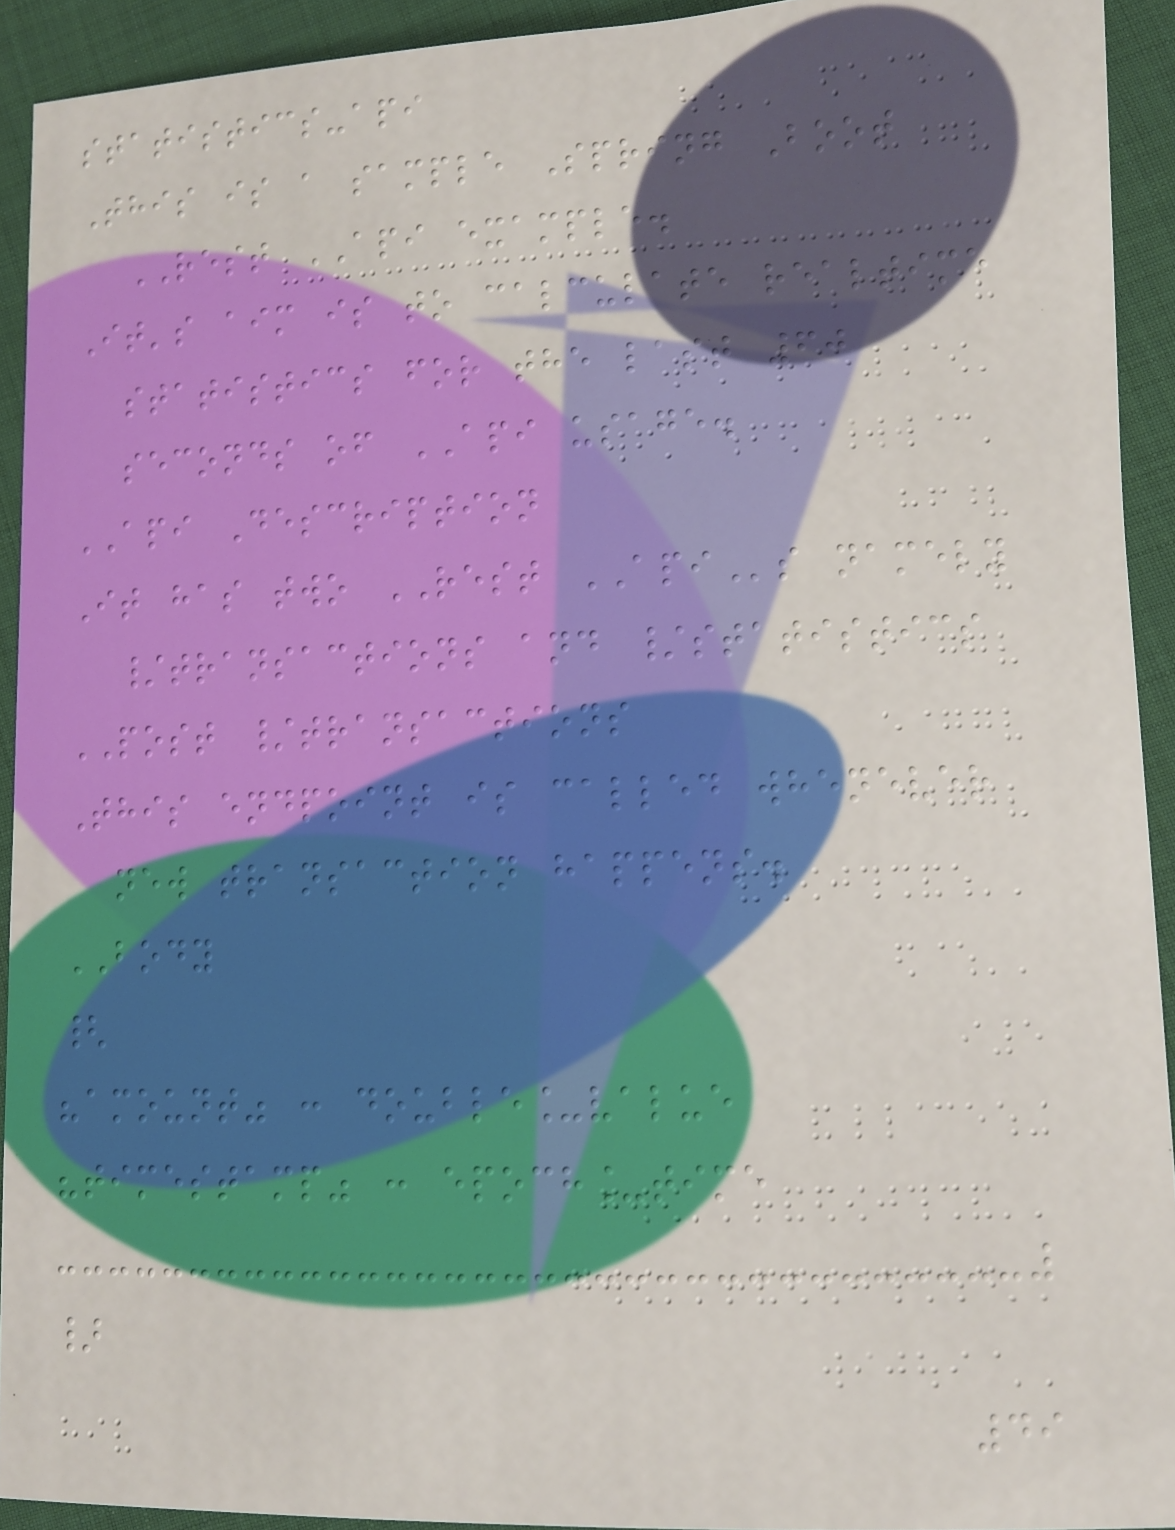statistics-api
This is a sample Spring Boot
REST API example.
It's aim is to calculate realtime
statistics for the last 60
seconds of API usage.
API Description
It has two REST APIs namely
/transactions and /statistics
POST /transactions
This endpoint is called whenever
new transaction happens.
BODY
{
"amount" : double_value
"timestamp" : epoch_time
}
49
